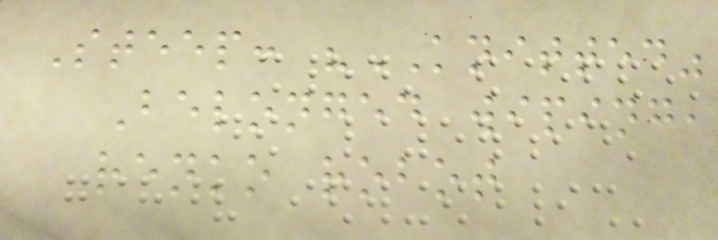Steep: "KNITTED"
Belonged wiping,
renko robot
